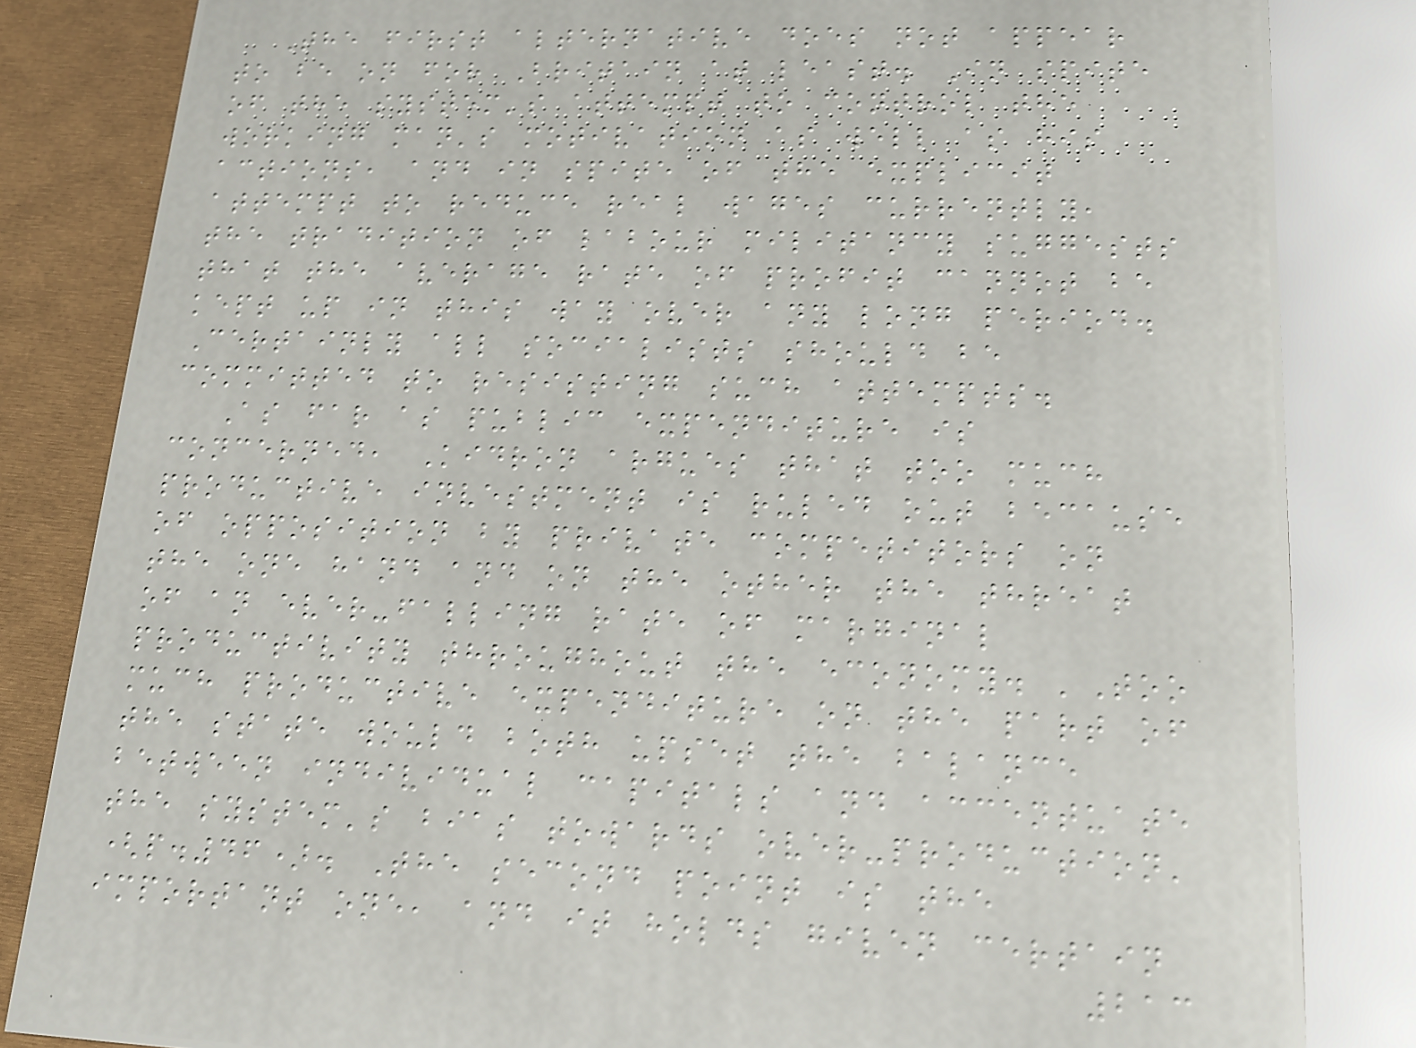The first alternative does not appear
to be on for Britain at least. In spite
of the system's attempt to control the
working man's motivation as well as his
actions, and in spite of the explicit
attempt to reduce real wages currently,
the tradition of labour militancy suggests
that the average rate of profit cannot be
kept up in this way over any long period.
Certainly all socialists should be
committed to resisting such attempts.
As far as public expenditure is
concerned, Kidron argues that too much
productive investment is ruled out because
of opposition by private competitors on
the one hand and on the other the threat
of an ever-falling rate of marginal
productivity throughout the economy. 'Too
much productive expenditure on the part of
the state would both upset the balance
between individual capitals and accentuate
the system's bias towards over-production'
(p.46). The second point is the
important one, and it holds given certain
213
